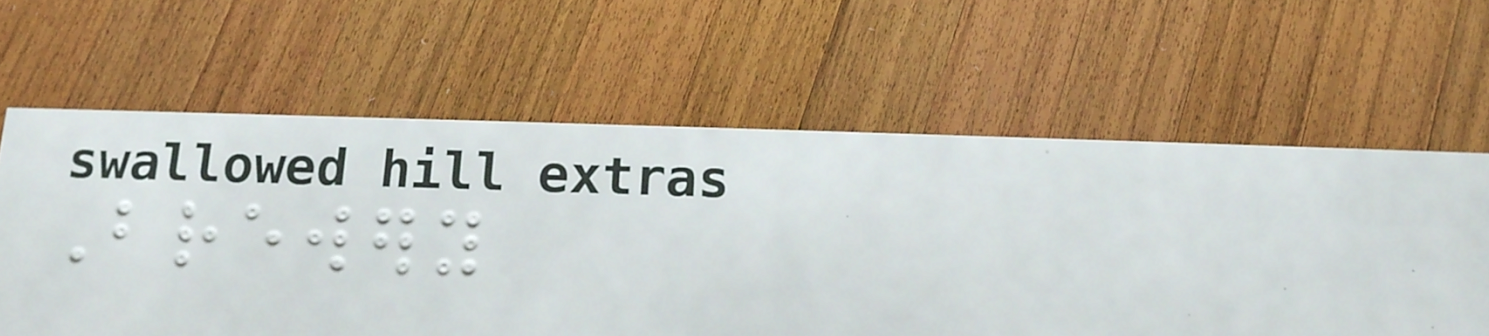Brewery
